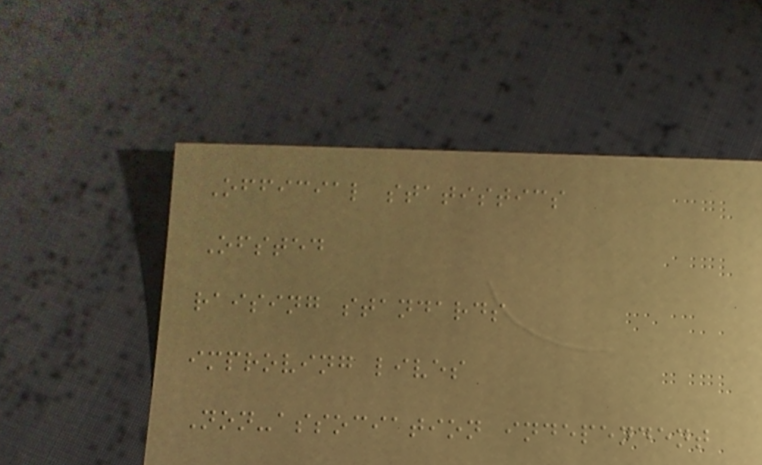Official statistics
Ofsted
raising standards
improving lives
Non-association independent
